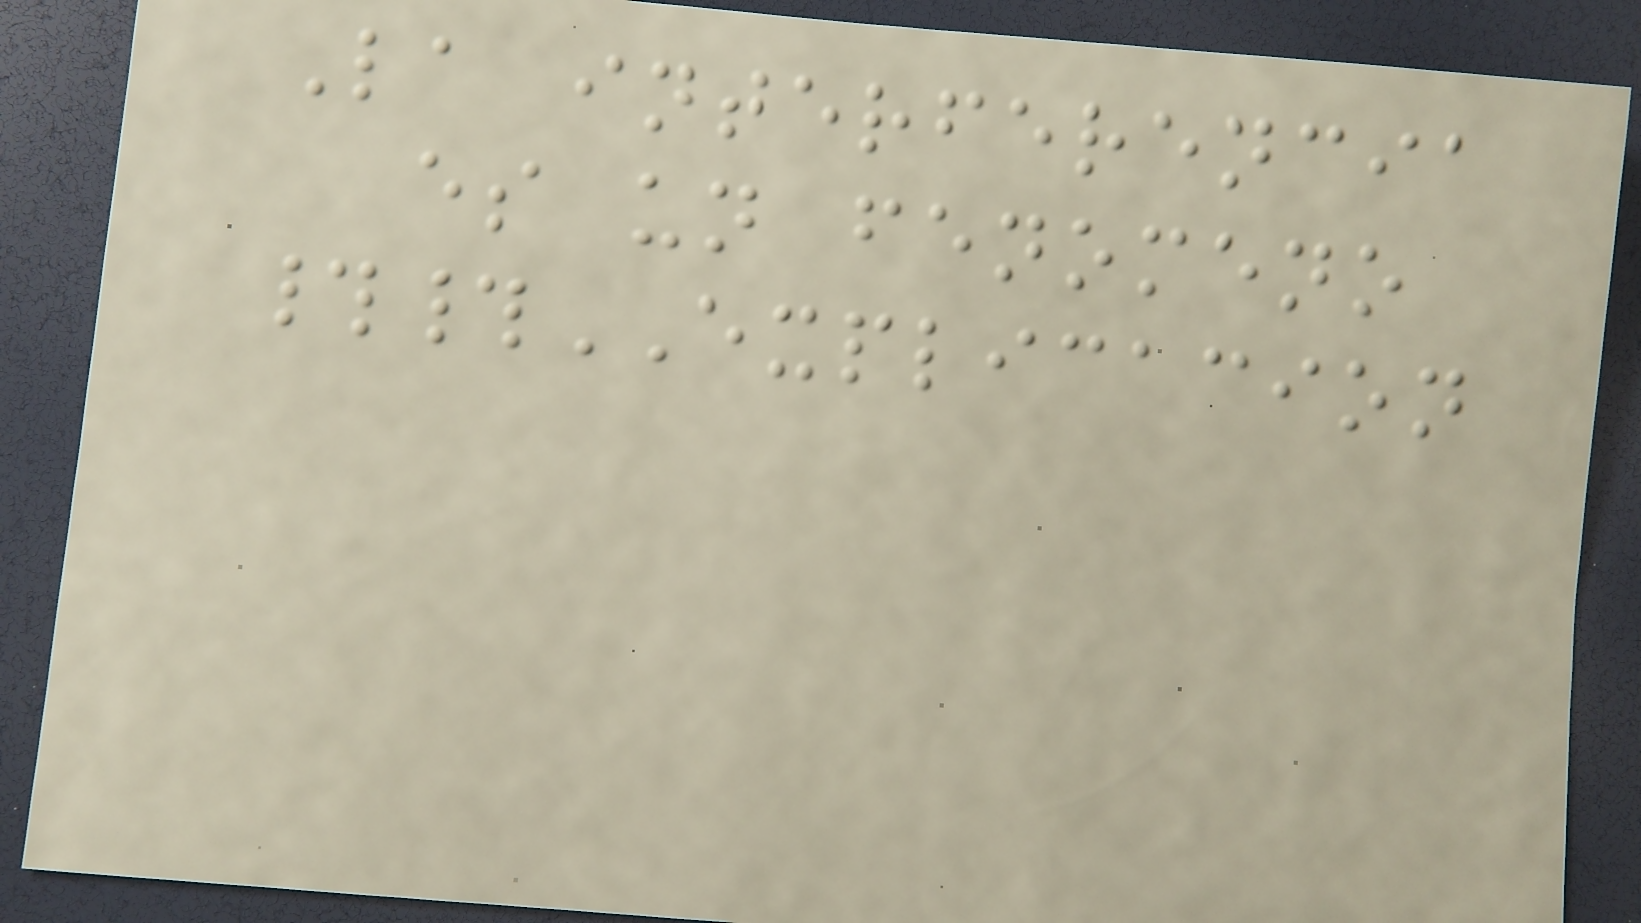La interferencia
es un fenomeno
##EXPLICACION
